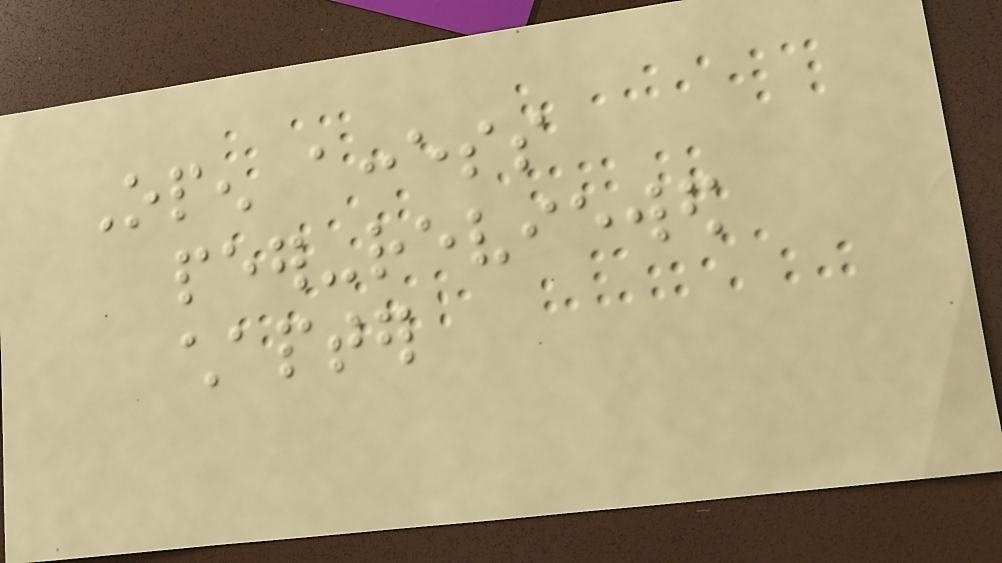Open access
peer-reviewed
chapter
